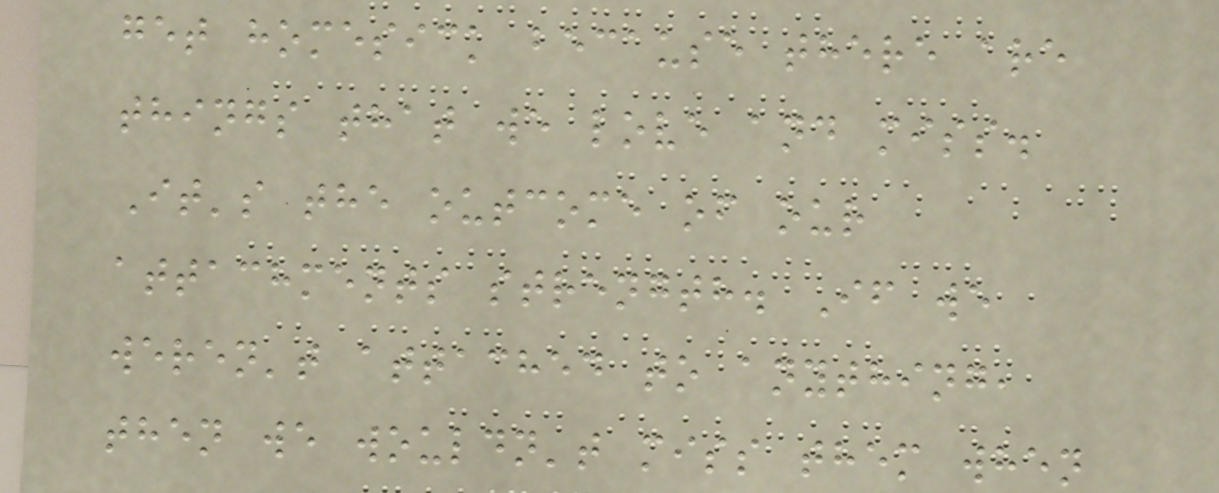get homesick because there are
things that we love and miss.
It's the outcome of our
attachments strength. If we
weren't attached to anything,
then we wouldn't miss them when
